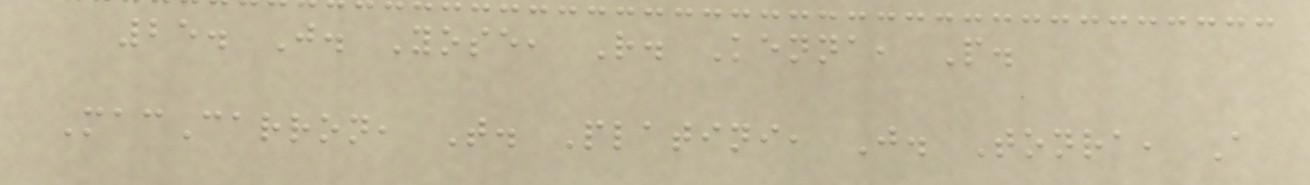25. J. Yose, R. Kenna, P.
MacCarron, T. Platini, J. Tonra, A
